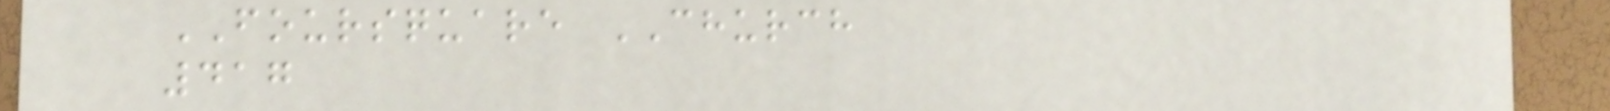FOURSQUARE CHURCH
417
